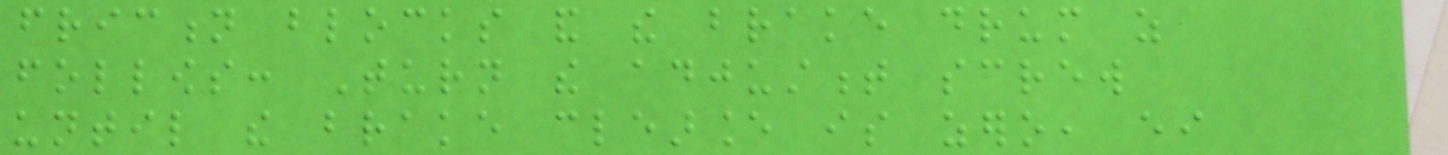friction blocks and the brake drum as
follows: Turn the adjustment screw
until the brake clearance is zero, either
